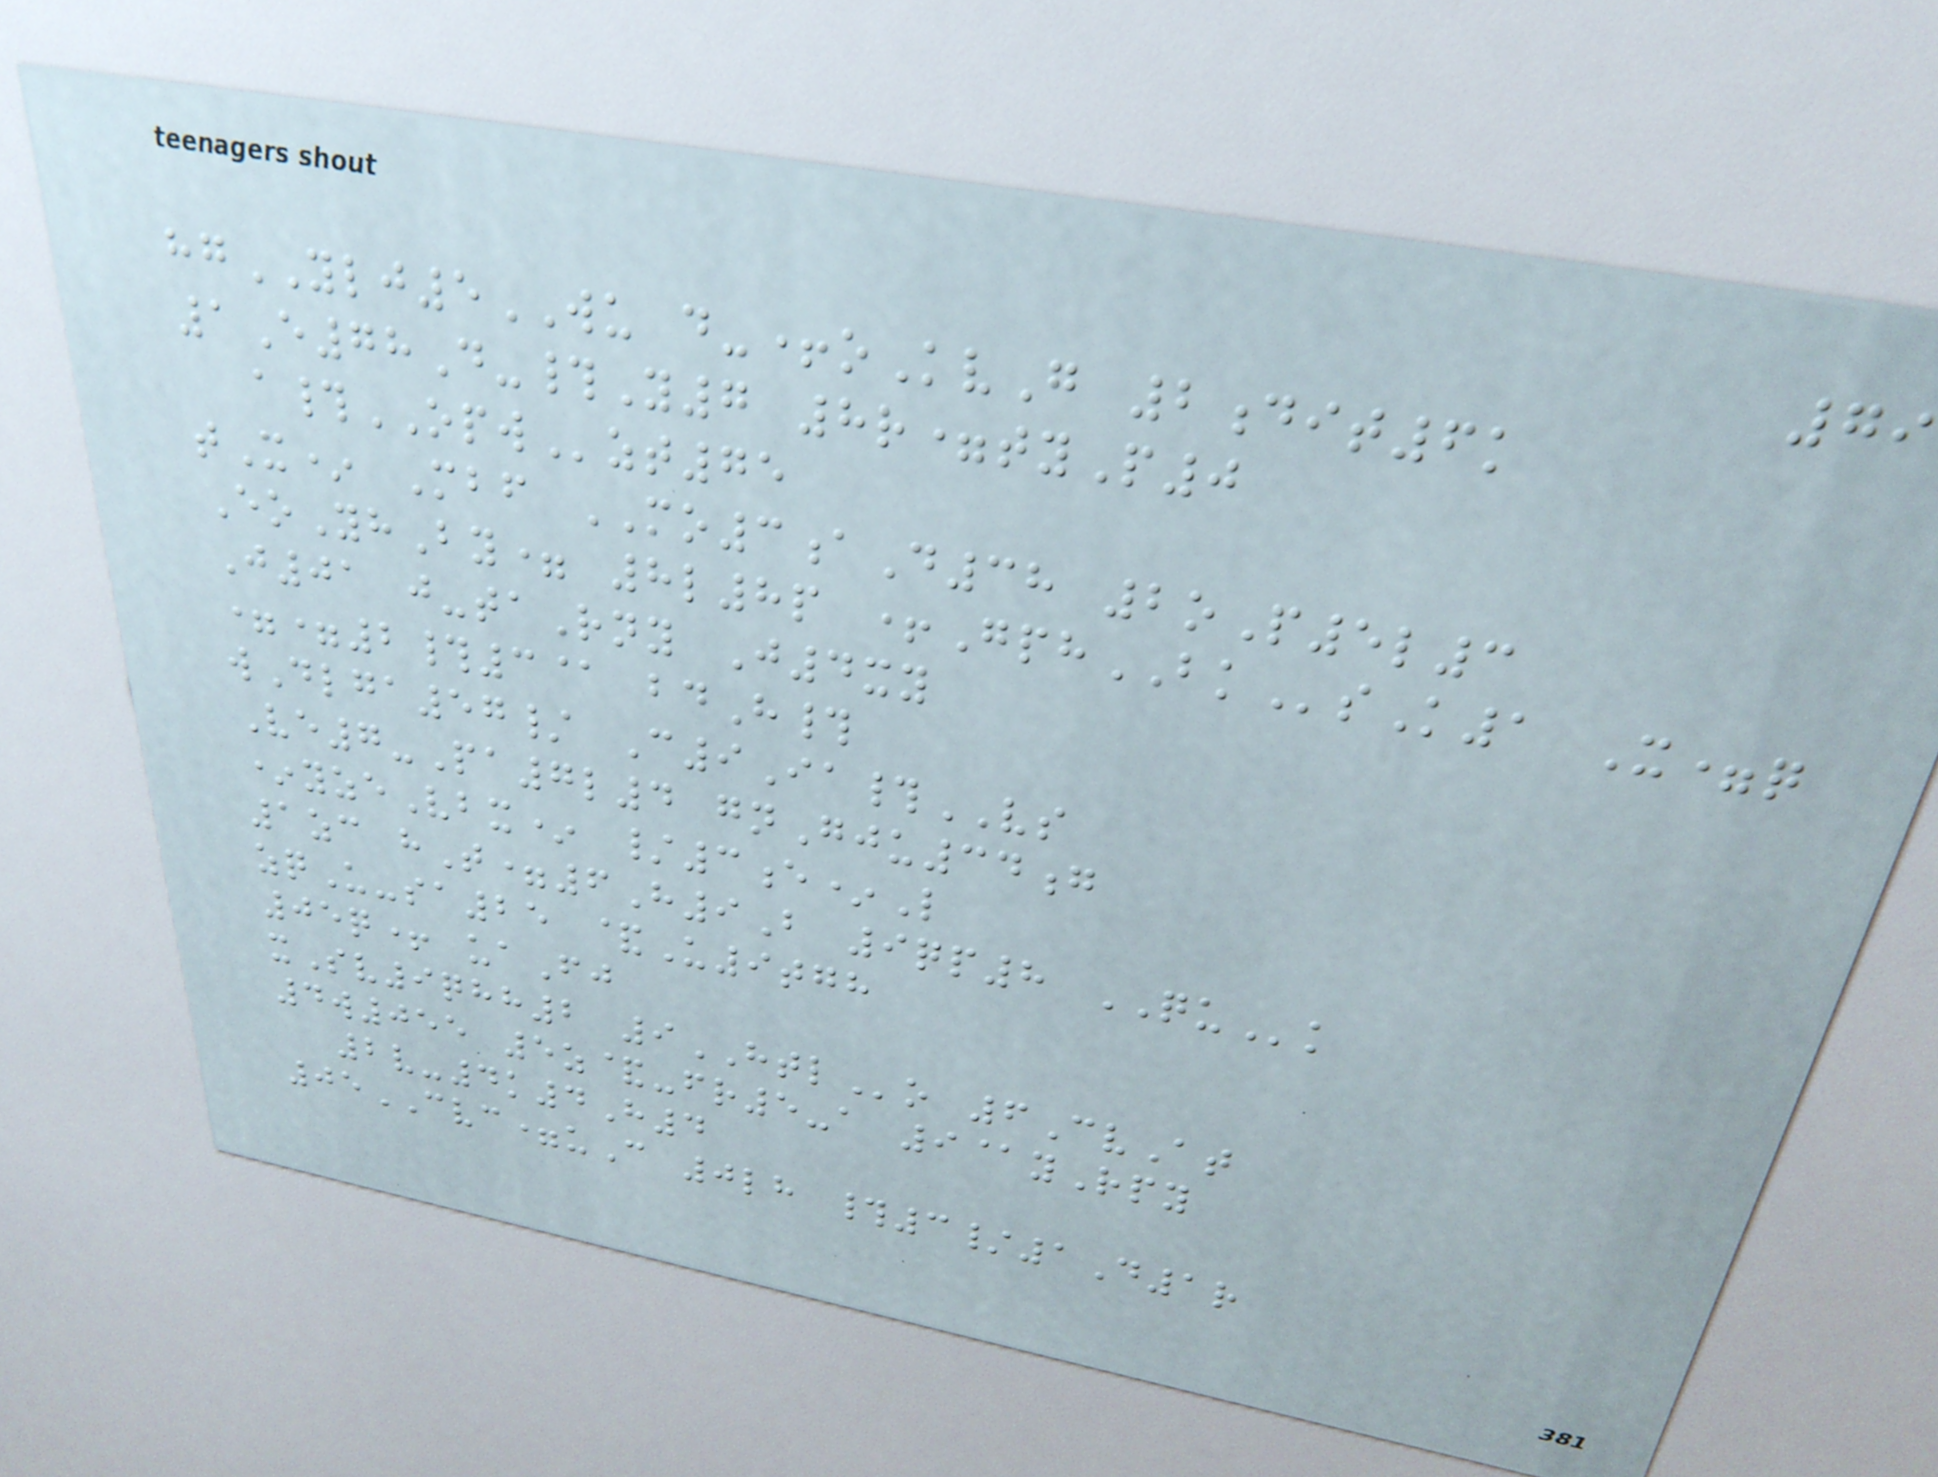79
hgYLJ5WU d-+oKvG 2dit6k
1E78D-#Y7 8r=tyP0
a#OPWzt75
tX* Mbf MO3aD38 2oP5l3
EoYhBy= 8l8p +GphBKsK1 X=q
J01 j-taRny J4xy
==2#3@ bdH#
wDlga57/ C9Ia#VS
Ve7-Pa7l4 gnGju34g
*yzeVbx* /3e*L
1zc hT=6H9B 9qp8 QUk
zqU-sa25 &U9tgh
05q+ uaFj
xSv9qhh2 9HTLo 6CvAt
4w055 5z&-fr5-a 9@yRpy
2v-4k4H4
05CVC=uC 0lh #3/1D1r
